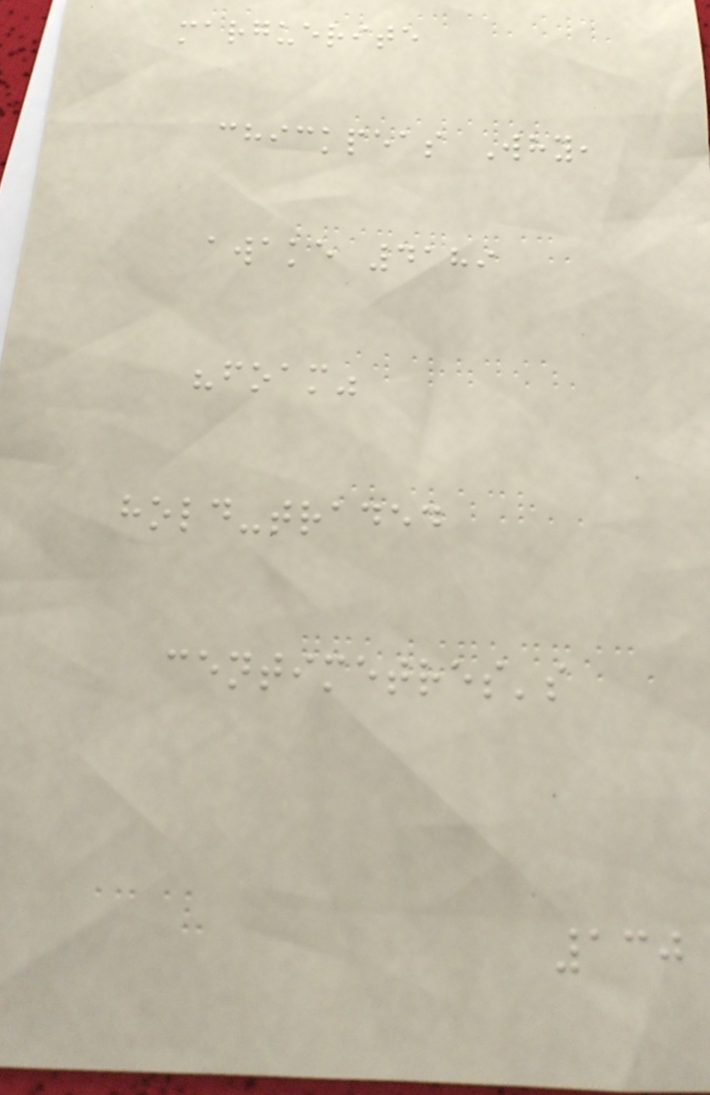marguerite
chickpeas Why,
awake 4189
"foam"
hold-traded
centimetres's
130
